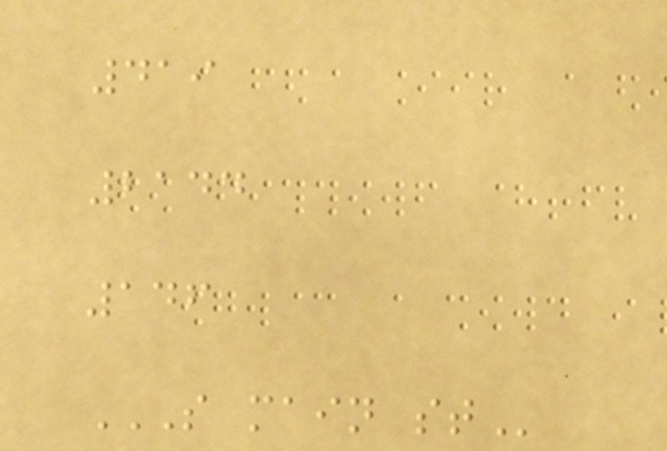419
2144
146
S MAIN ST
